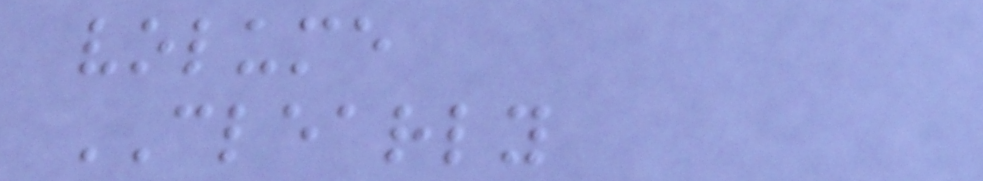volume
CLEARLY
